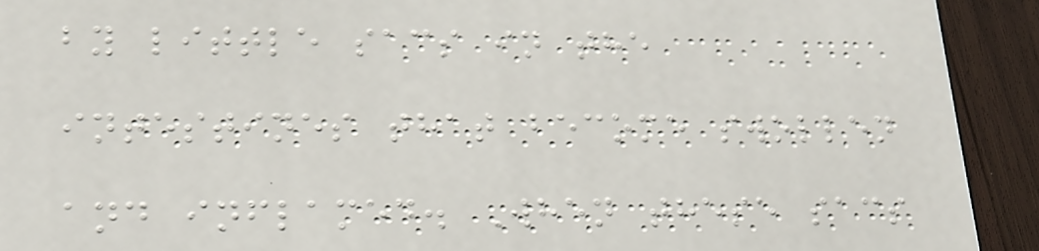by little sacs in the
intestines that become swollen
and inflamed. When these sacs
